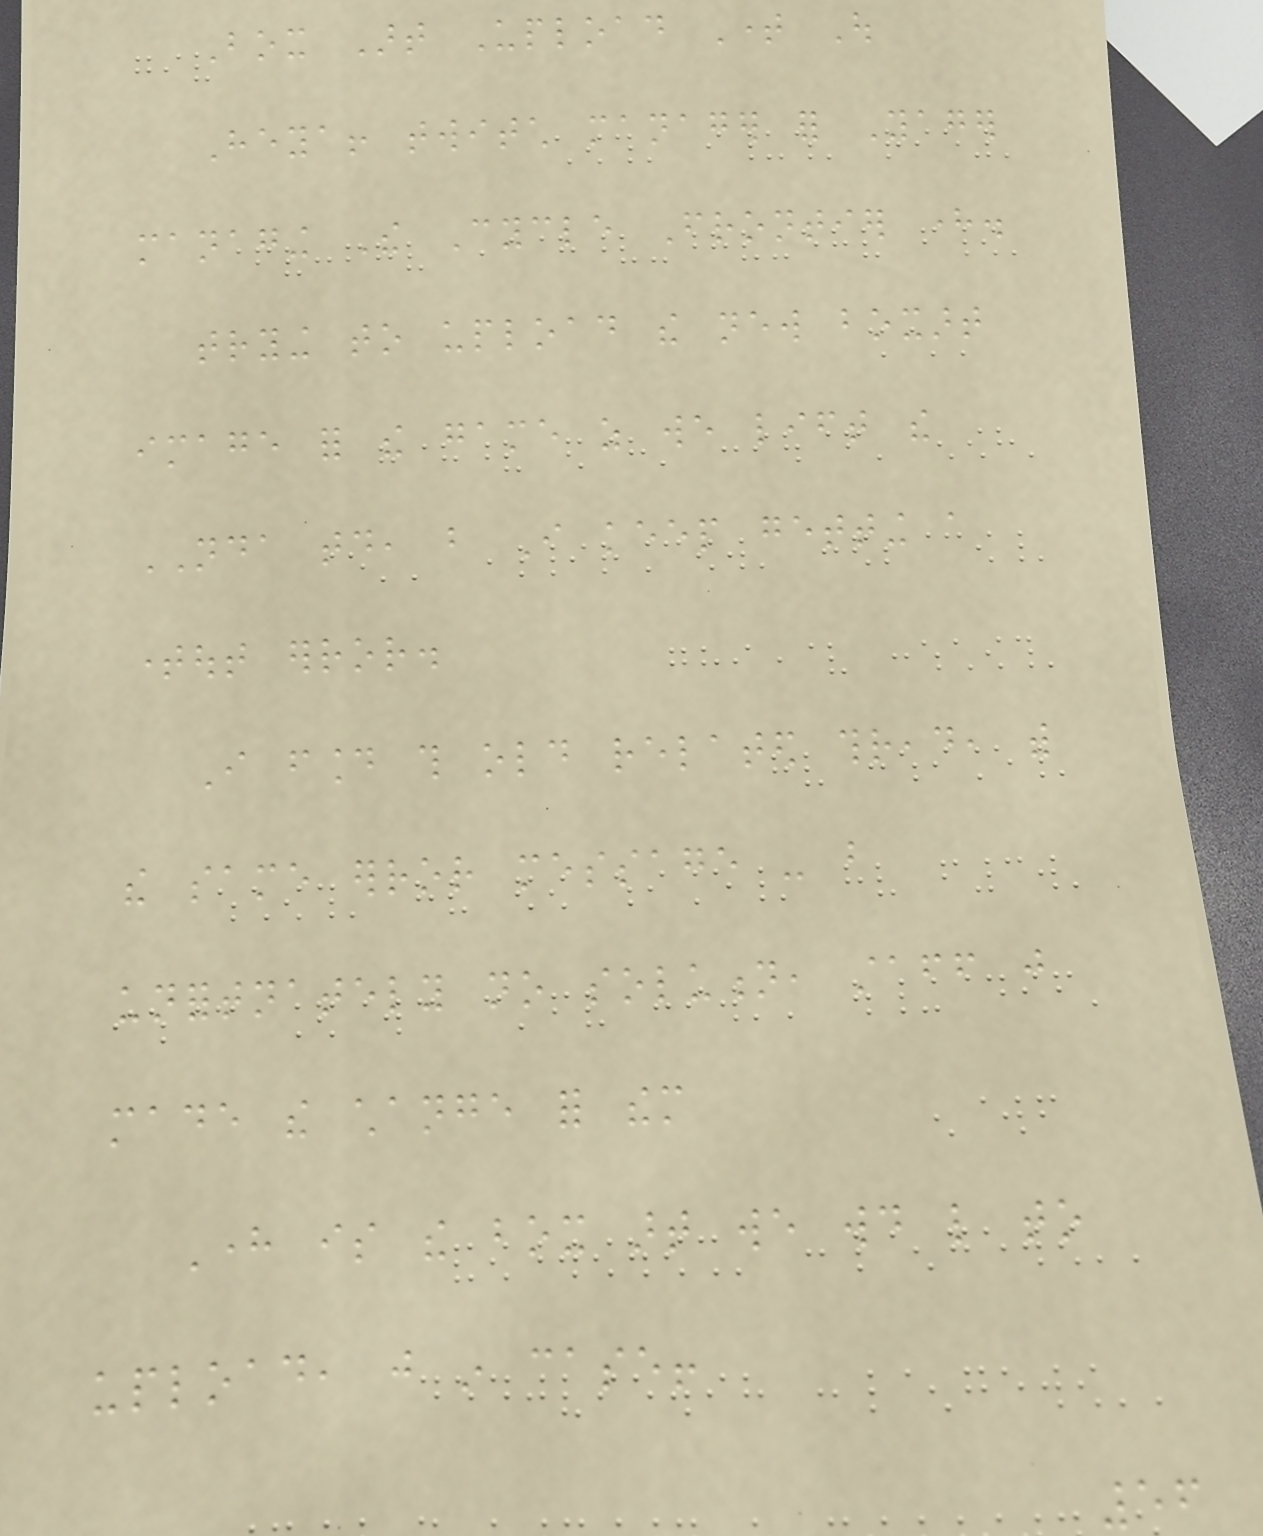Box Art Upload Time Out
Heya! twitch manager for Yager
managing The Cycle Frontier here.
trying to upload the new boxart
image for the game as we lift the
NDA today, but I keep getting a
timeout error.
I found this old related thread, with
the same error message - but
unfortnately no solution, staff just
made the change for them
Here is the box art we would like to
upload, just in case!
56
